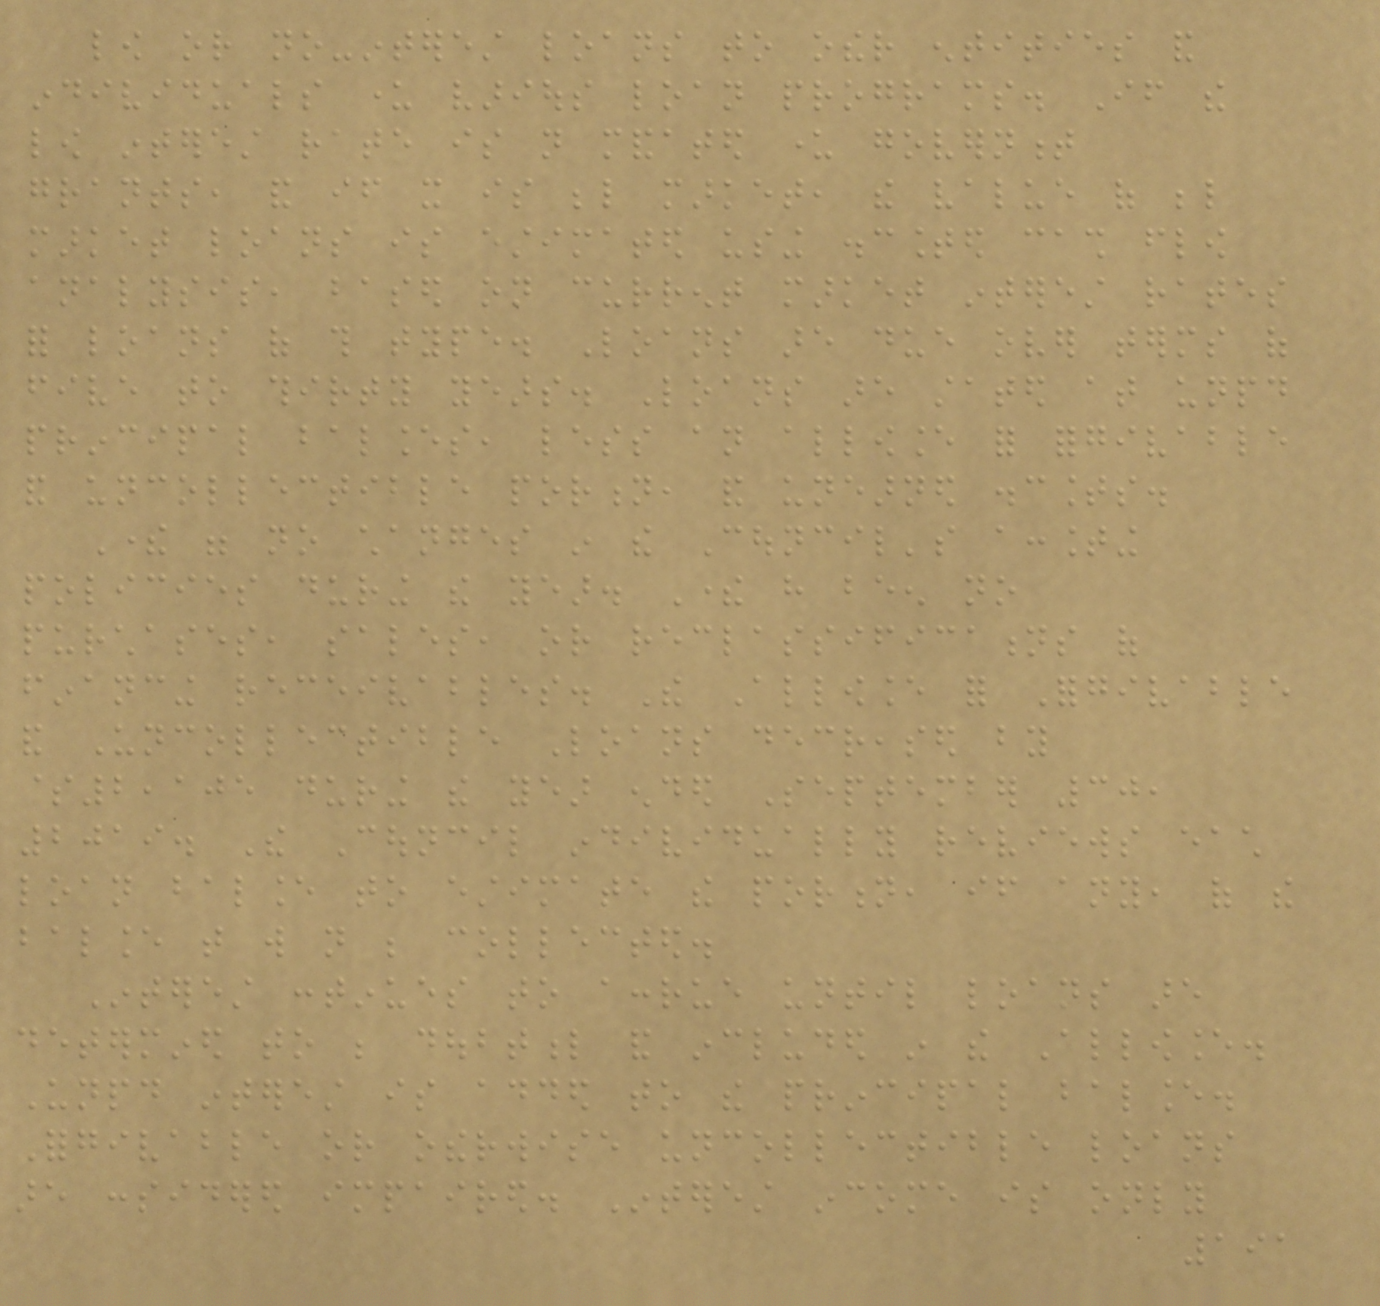low or no-interest loans to other entities and
individuals under various loan programs. If the
low interest rate is not mandated under government
grants, and if it is below market, the value of below
market loans is estimated using discounted cash flow
analysis, based on current market interest rates
for loans of this type. Loans are due over terms of
five to thirty years. Loans are stated at unpaid
principal balances, less an allowance for forgivable
and uncollectible portion, and unearned discounts.
There were no changes in the Council's accounting
policies during the year. There have been no
purchases, sales, or reclassifications of
financing receivables. The Allowance for Forgivable
and Uncollectible Loans decreased by
$2,105 during the year ended September 30,
2019. The Council individually reviews each
loan balance to estimate the portion, if any, of the
balance that will not be collected.
Interest continues to accrue until loans are
determined to be doubtful and included in the Allowance.
Unpaid interest is added to the principal balance.
Forgivable or otherwise uncollectible loans
are considered impaired. Interest income is only
191
